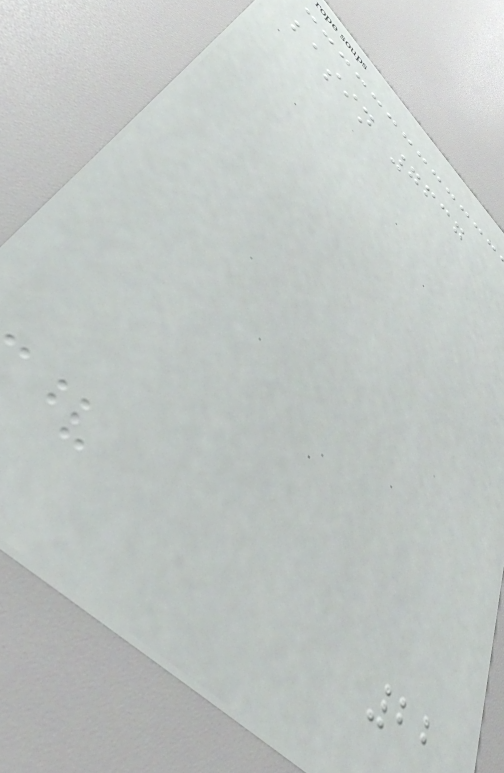basin 7637
22
